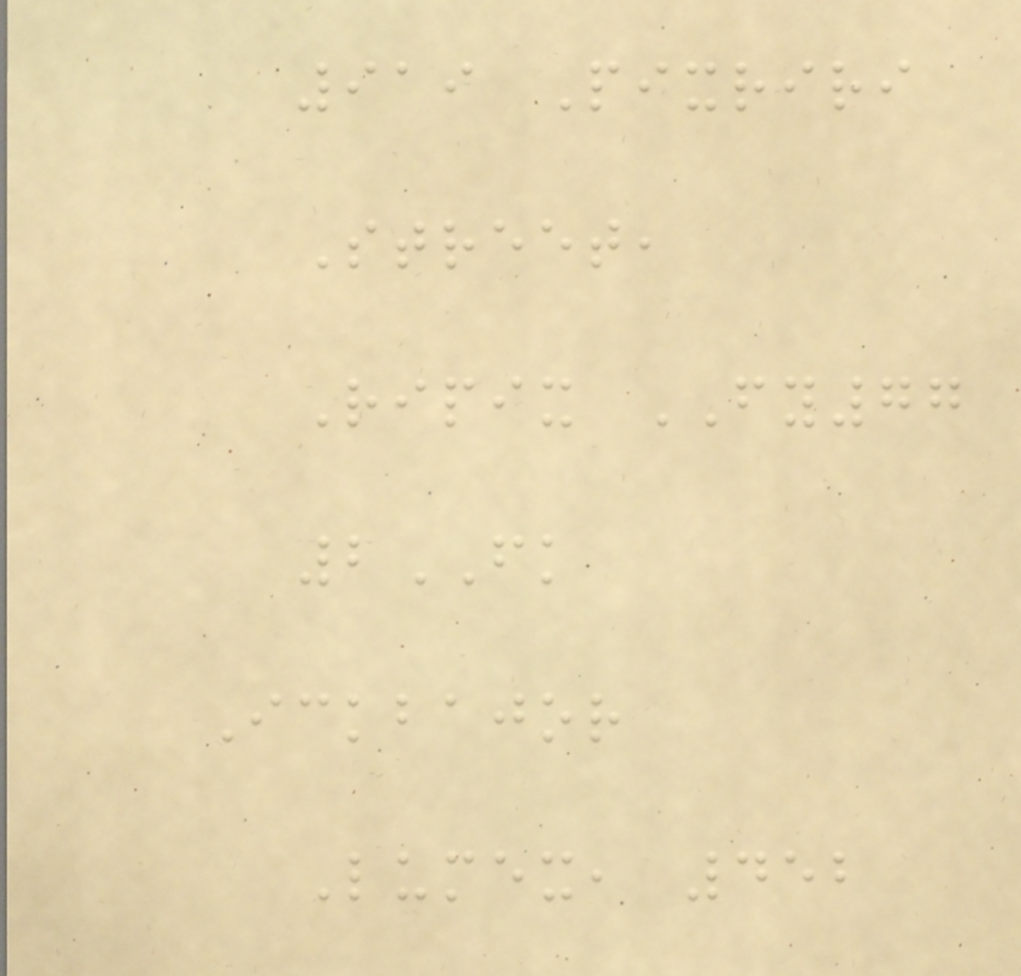919 Pixriri
Street,
Ripix FY77
2FK
Ickbajor
Lumex, 452
